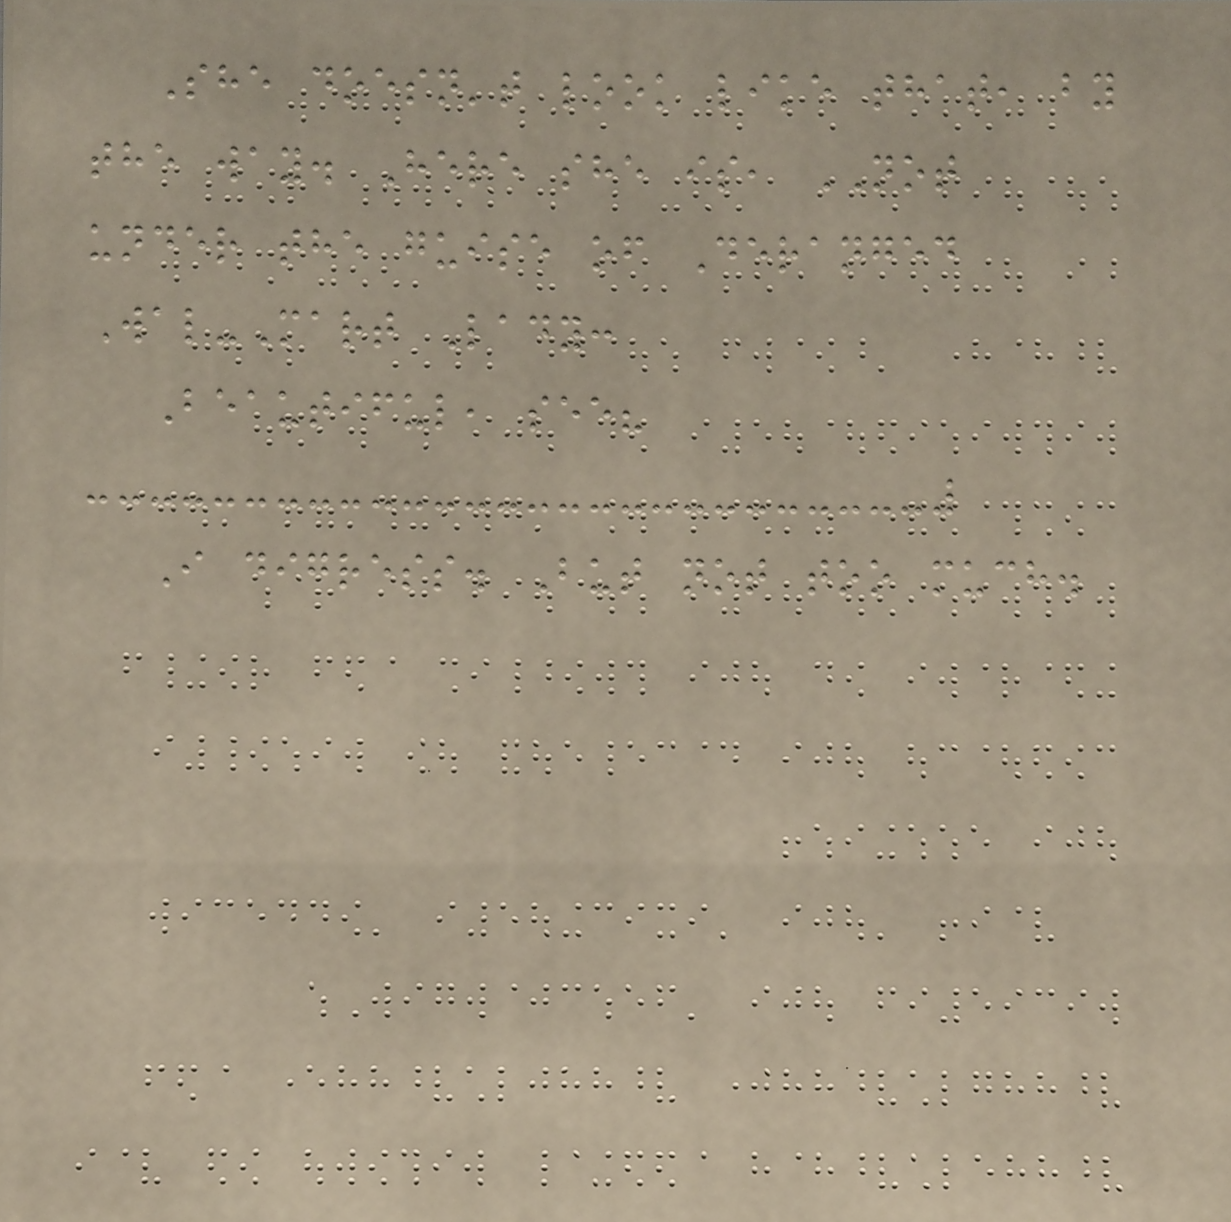She doesn't look like that, by
the way. Here she is, NOT
under the guise of Deranged
Wal-Mart Lady:
Beautiful, see?
I digress. But not too much.
